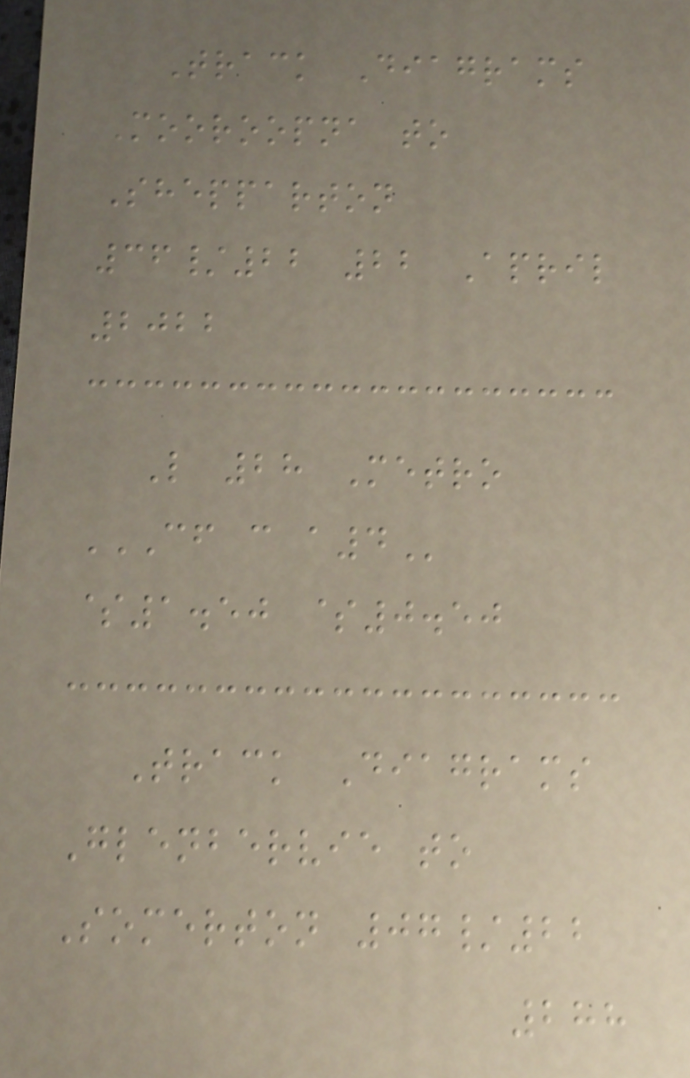Track Diagrams
Mooroopna to
Shepparton
36/22 22 April
2022
L 28 Metro
CF C A4
$1.50 $0.50
Track Diagrams
Glenbervie to
Somerton 07/22
288
